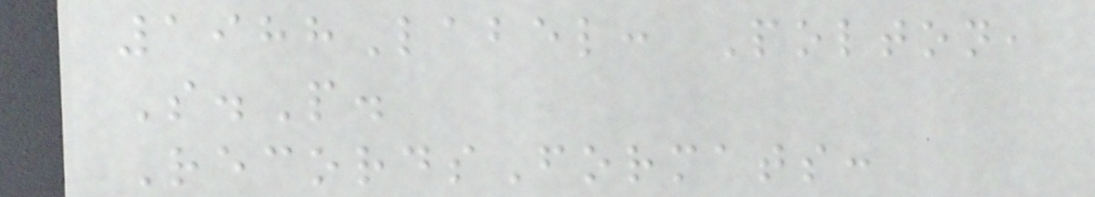1988Label: Polton,
S.P.
RecordsFormats:
